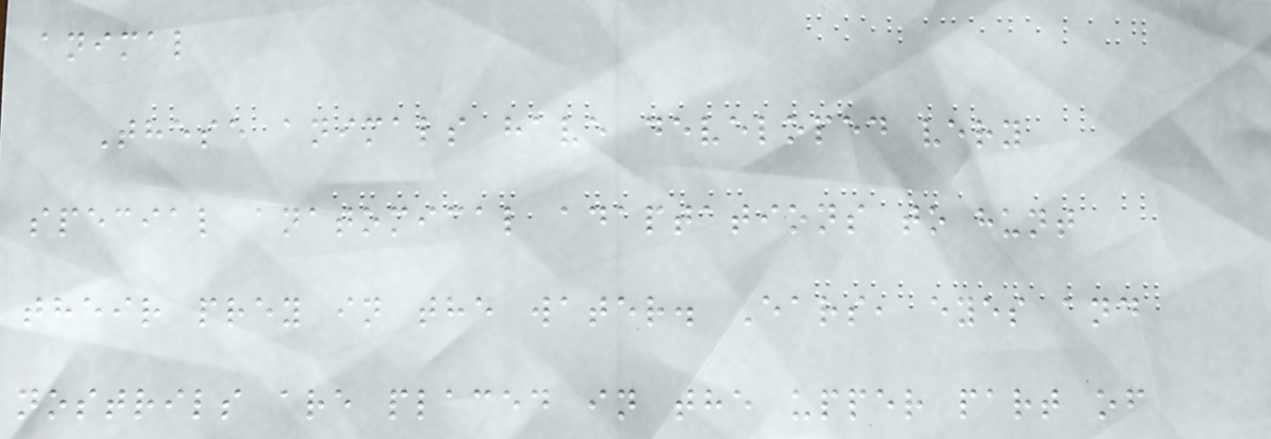animal
These animals have developed very
special anatomical adaptations to hunt
their prey in the water. Ears, eyes and
nostrils are placed in the upper part of
